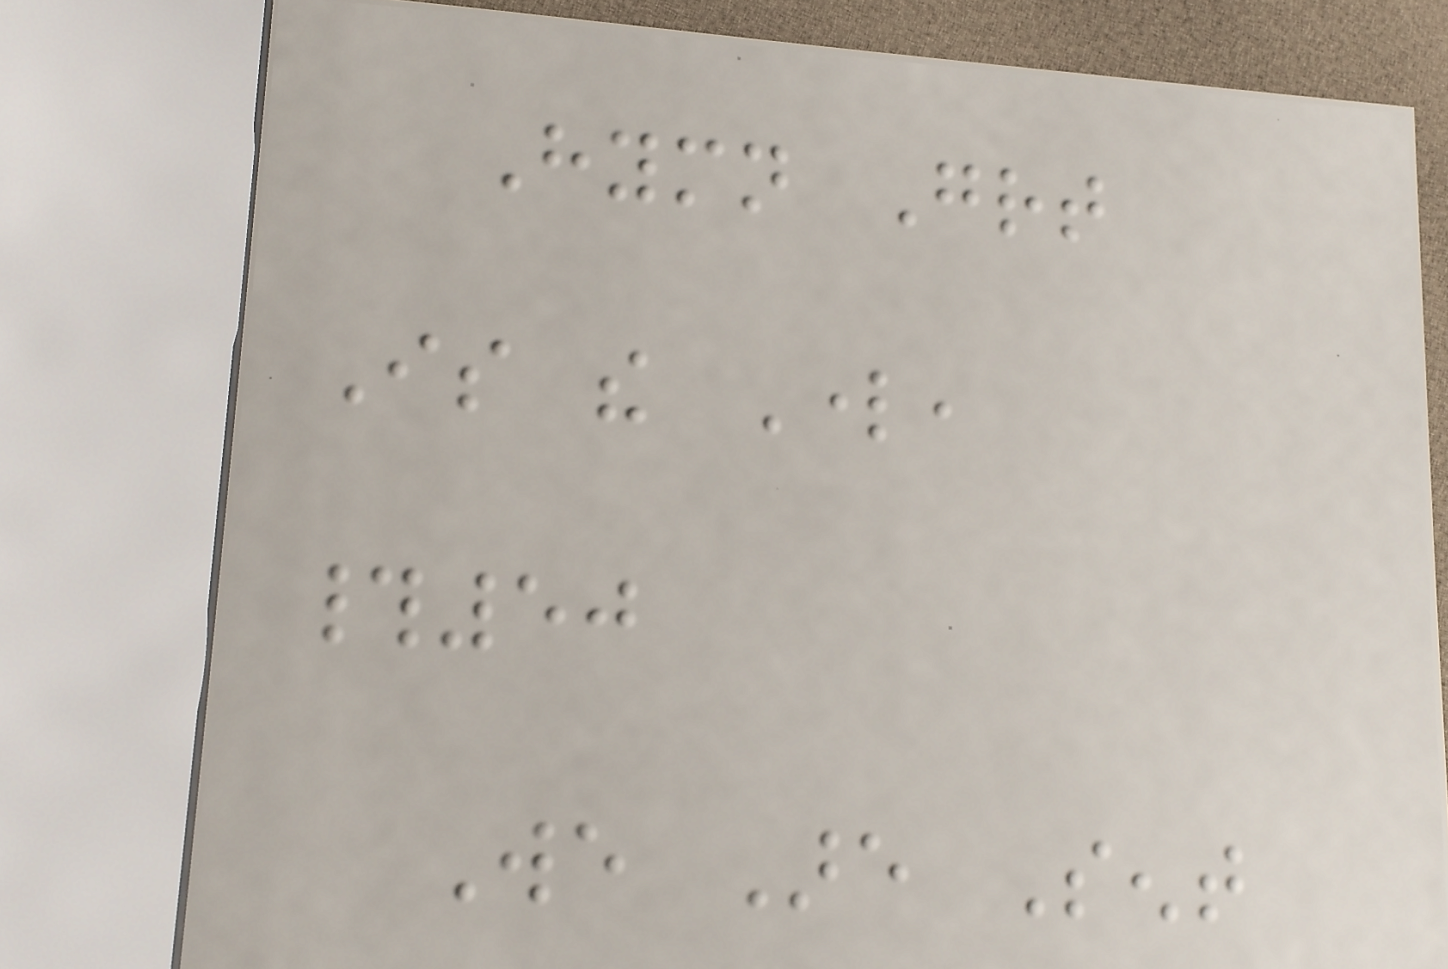Hymn Great
Is the Lord,
#50
We Are Sent
